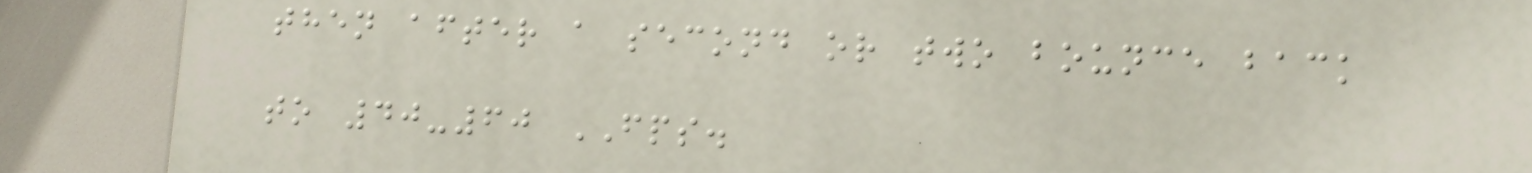then after a second or two bounce back
to 40-60 FPS.
